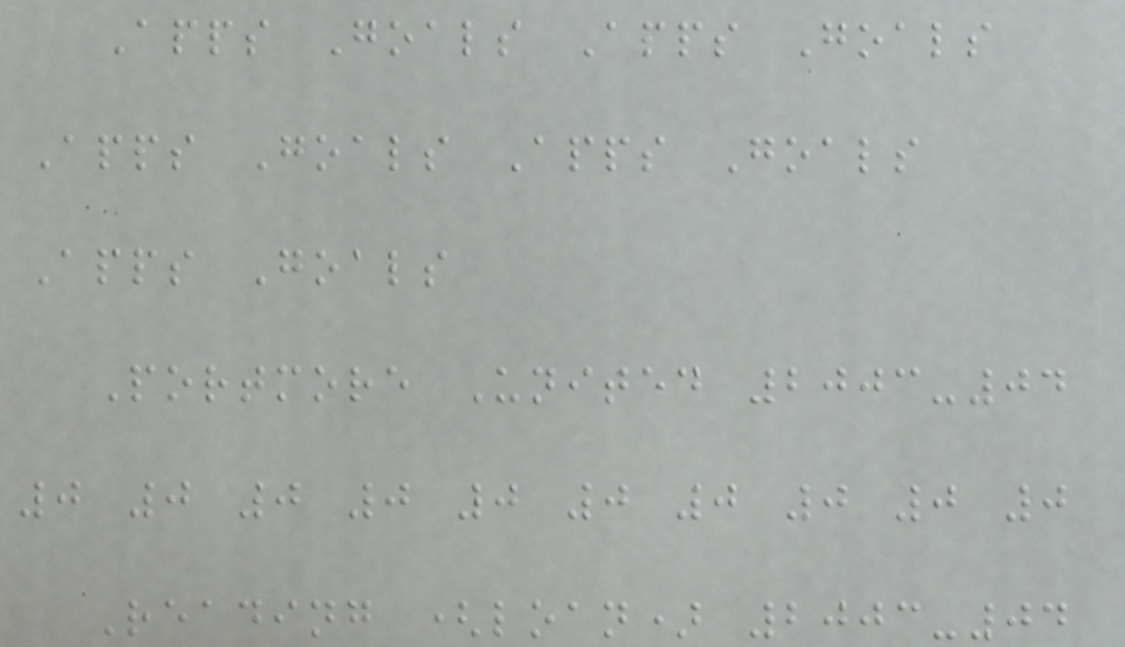Apps Goals Apps Goals
Apps Goals Apps Goals
Apps Goals
Portmore United 2003-04
0 0 0 0 0 0 0 0 0 0
Reading (loan) 2003-04
